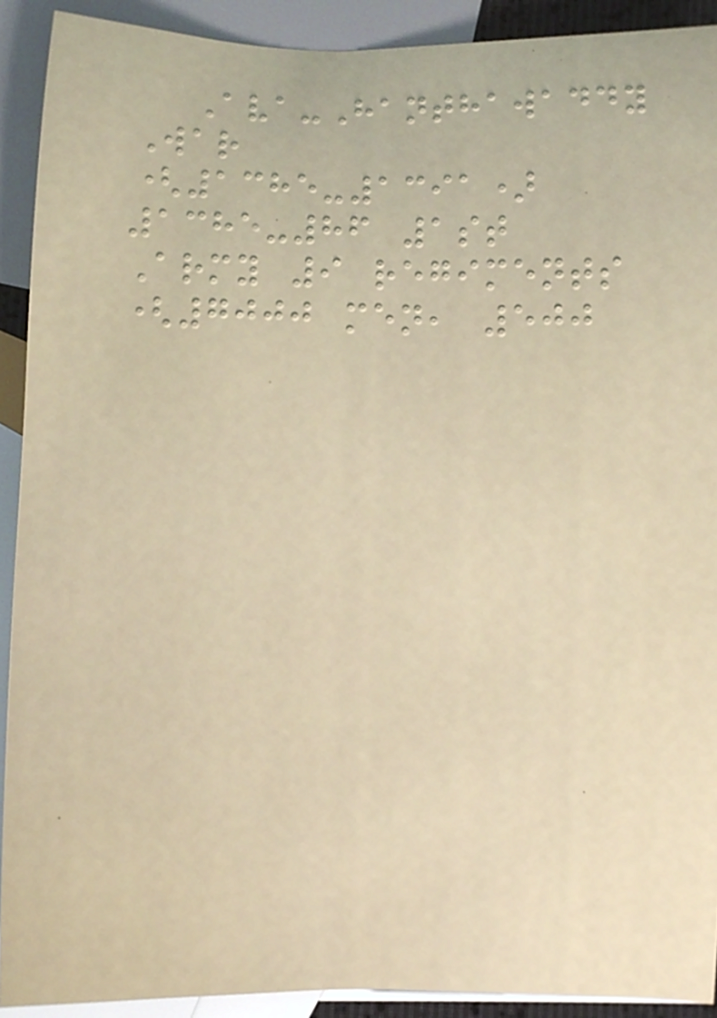Ava-Hanthawaddy
War
(1385-1391)
1385-86 1st
Army 9 regiments
(7000 men, 500
